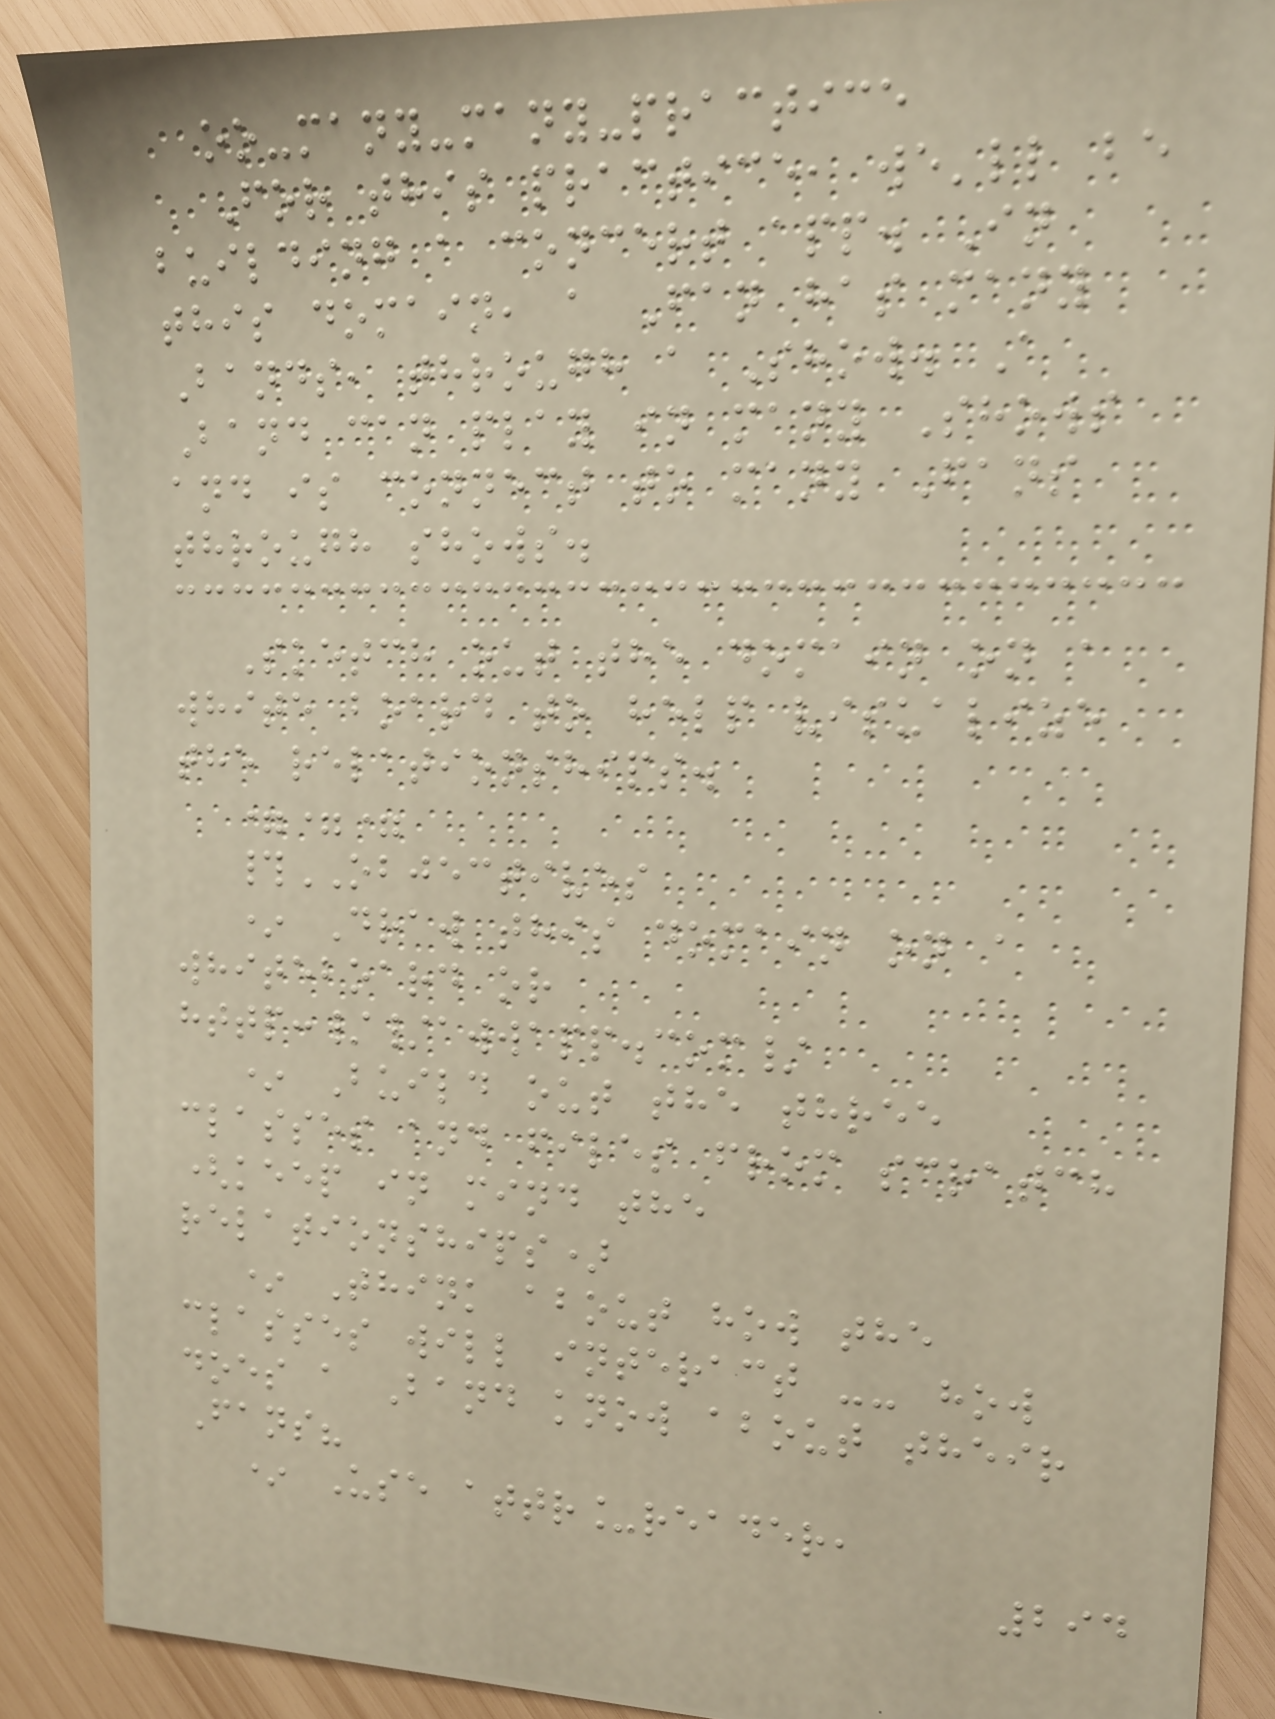oo-many-many-practice
For this practice, we'll be
building a concert app. In
this domain, a Fan has many
Bands, through a Show. A
Band can play in many Shows
and is connect to many Fans
through shows.
Sketch out the domain on a
white board to help visualize
the relationships.
===
#OBJECTIVES
* Draw this domain on a
whiteboard or
http://awwapp.com/
* Build out the three
classes and files from scratch
(keep in mind the
relationships)
* Think about how the
classes will interact -- how
does a Band know about their
Fans?
* Use attr_reader,
294
